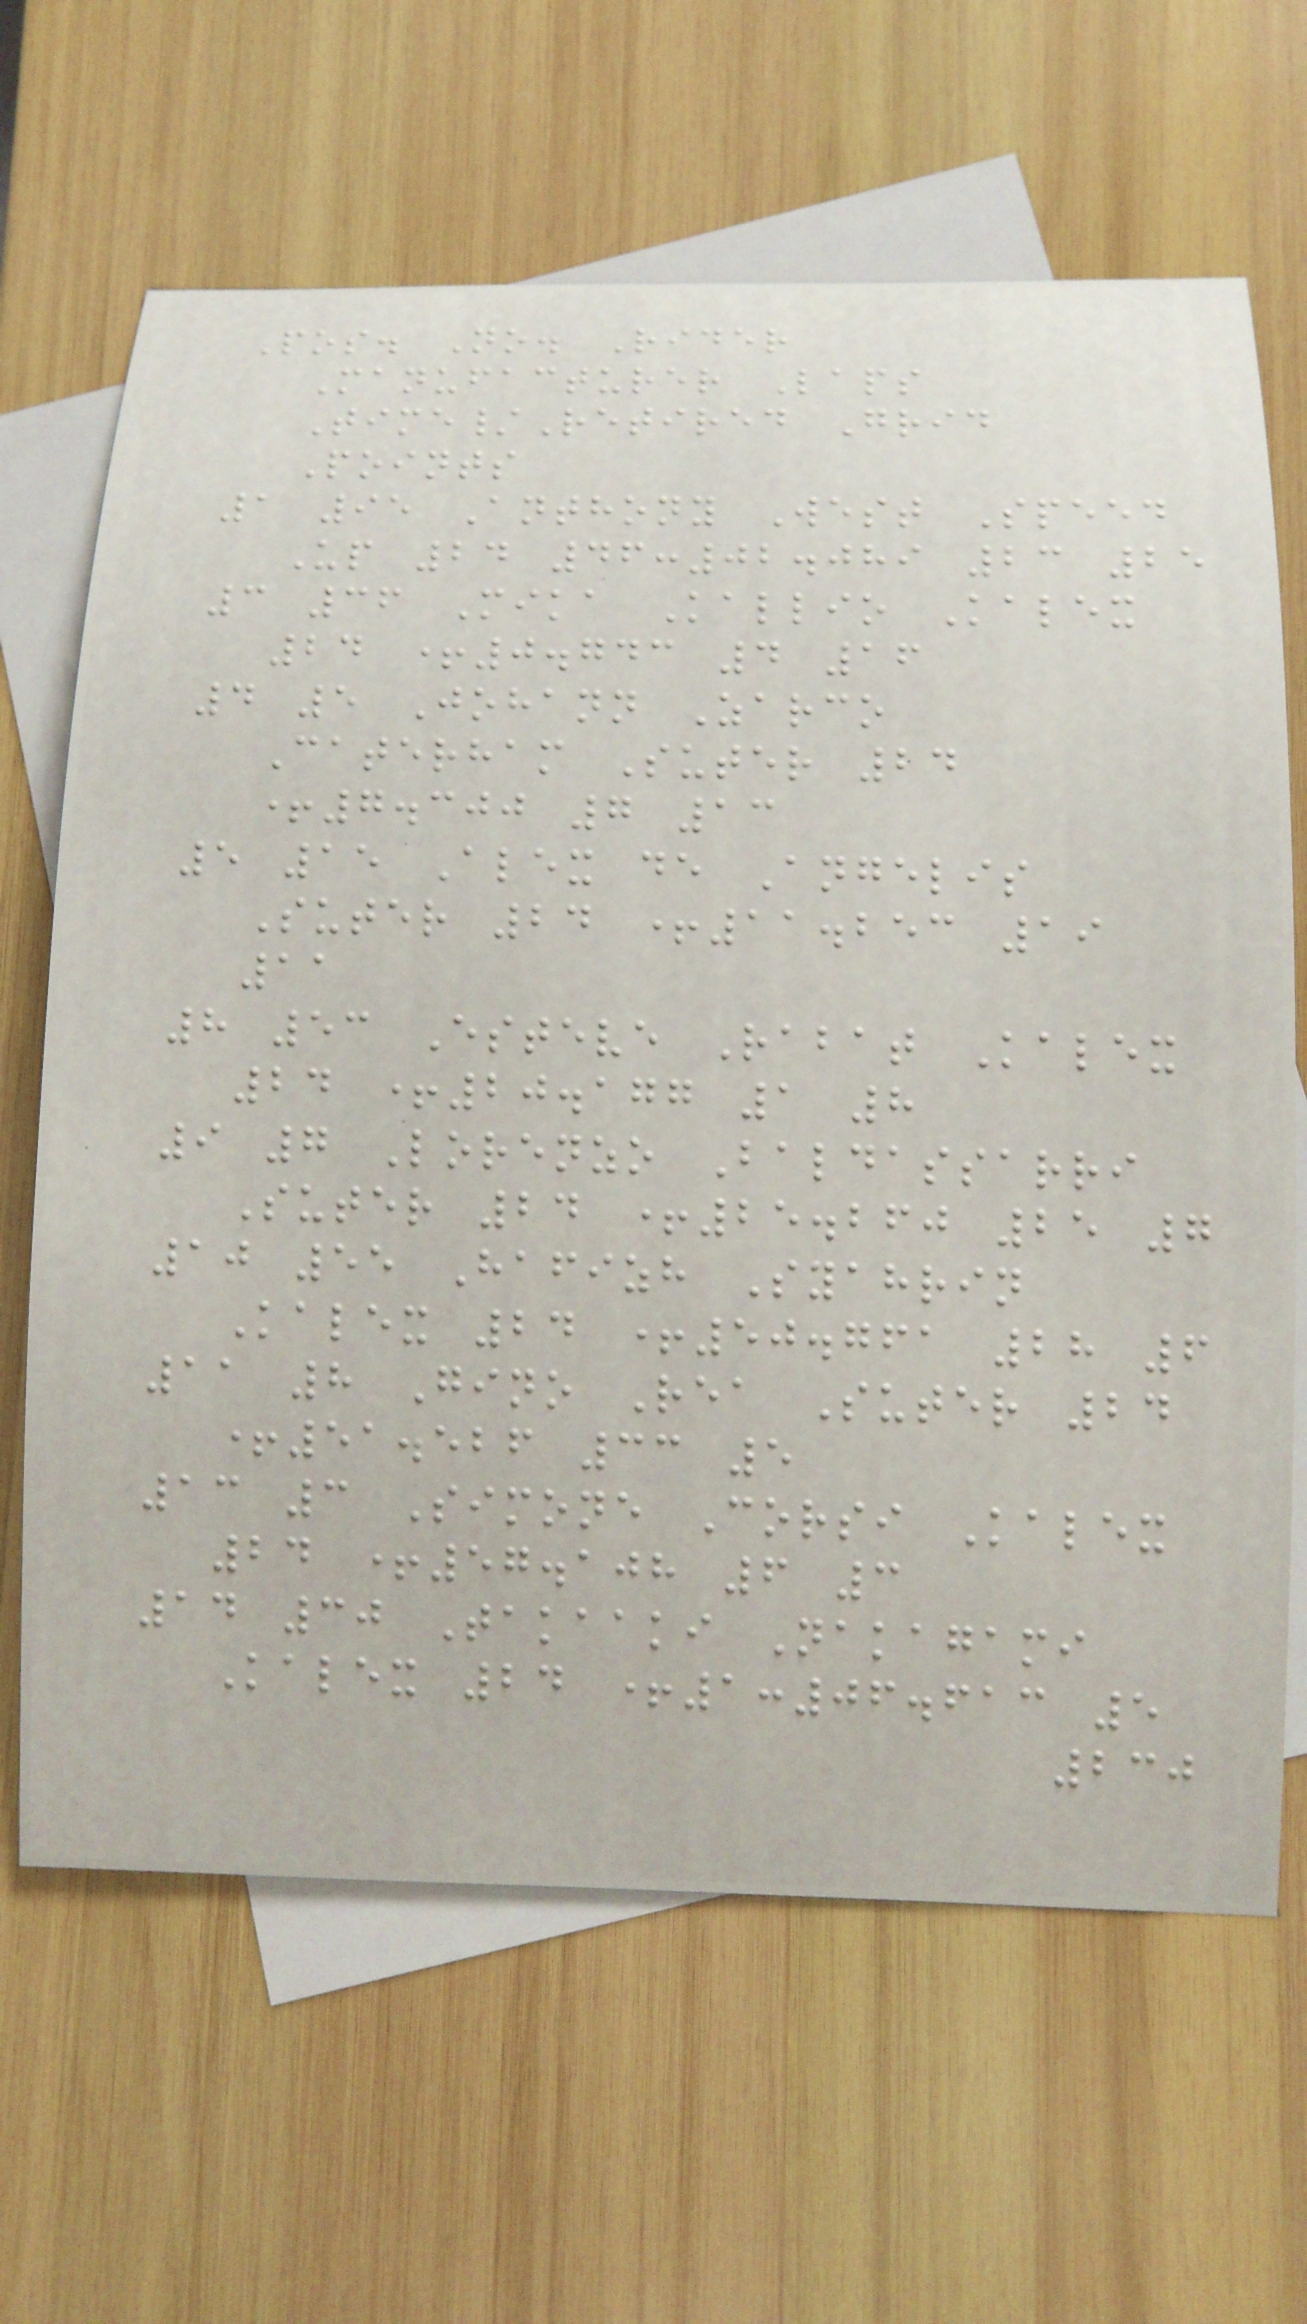Pos. No. Rider
Manufacturer Laps
Time/Retired Grid
Points
1 95 Anthony West Speed
Up 24 46:02.089 23 25
3 36 Mika Kallio Kalex
24 +0.743 4 16
4 5 Johann Zarco
Caterham Suter 24
+7.300 7 13
5 15 Alex de Angelis
Suter 24 +11.253 19
11
8 53 Esteve Rabat Kalex
24 +20.177 1 8
9 7 Lorenzo Baldassarri
Suter 24 +25.260 25 7
10 55 Hafizh Syahrin
Kalex 24 +50.761 28 6
11 8 Gino Rea Suter 24
+51.526 33 5
13 3 Simone Corsi Kalex
24 +57.108 6 3
14 30 Takaaki Nakagami
Kalex 24 +1:06.613 5
230
